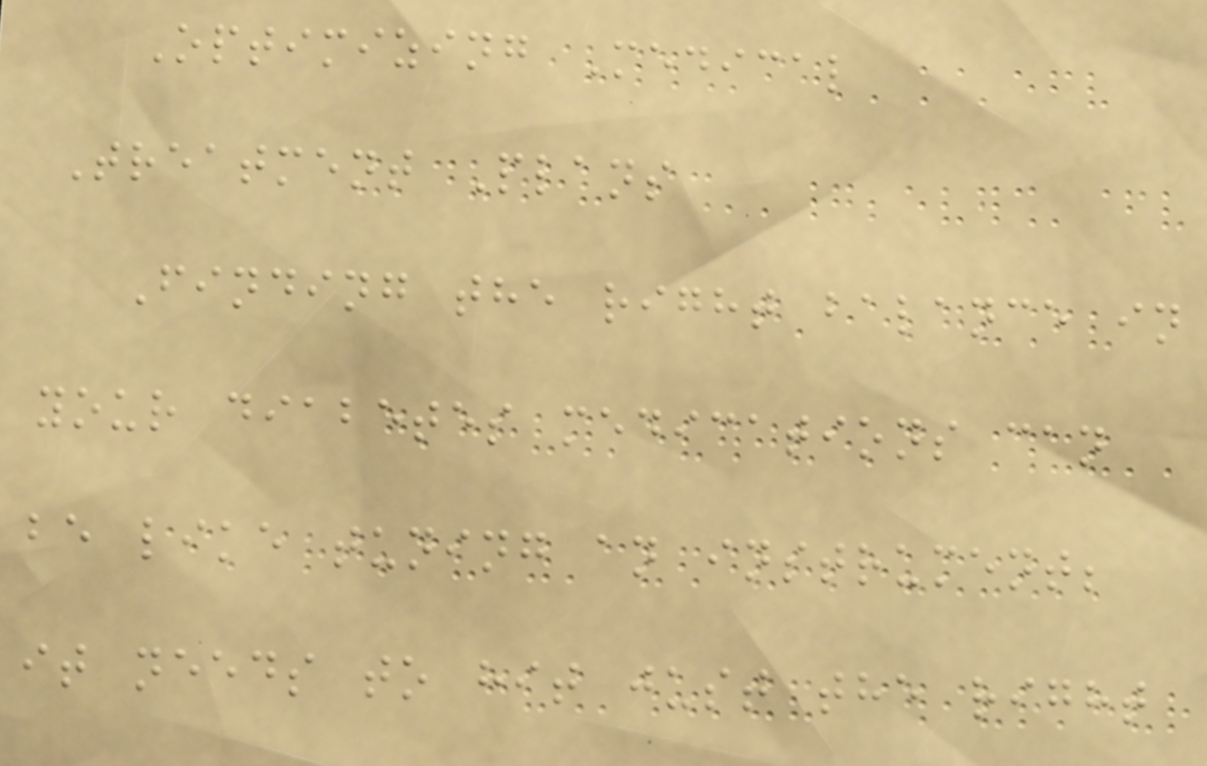Optimizing Medical
Treatment Plans
Finding the right balance in
your diabetes medications can
be like tuning an instrument;
it needs to hit just the right
